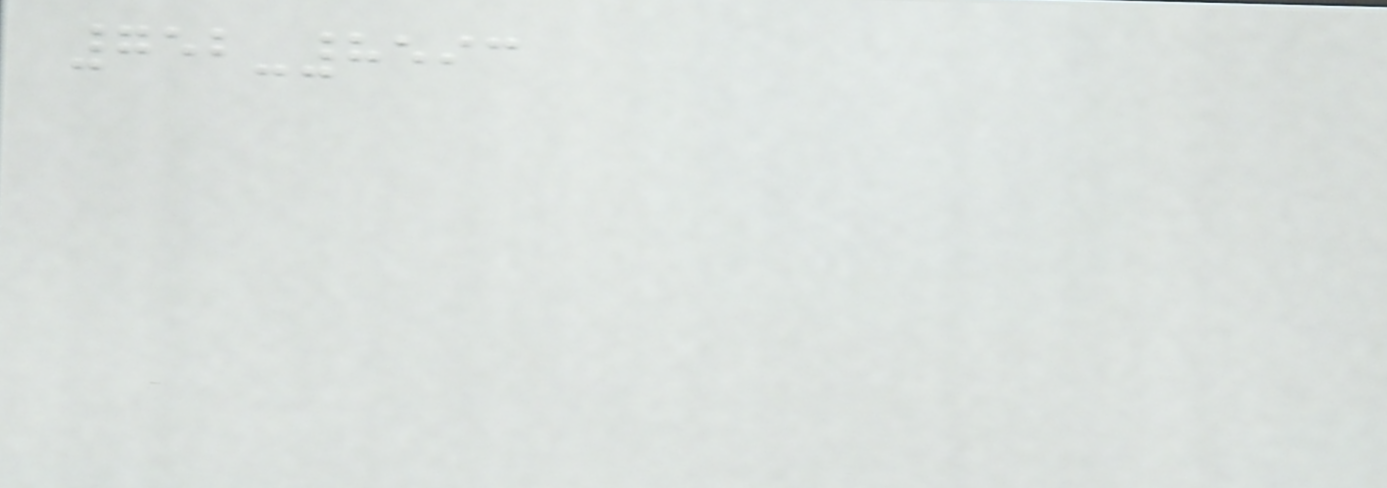752-8593
